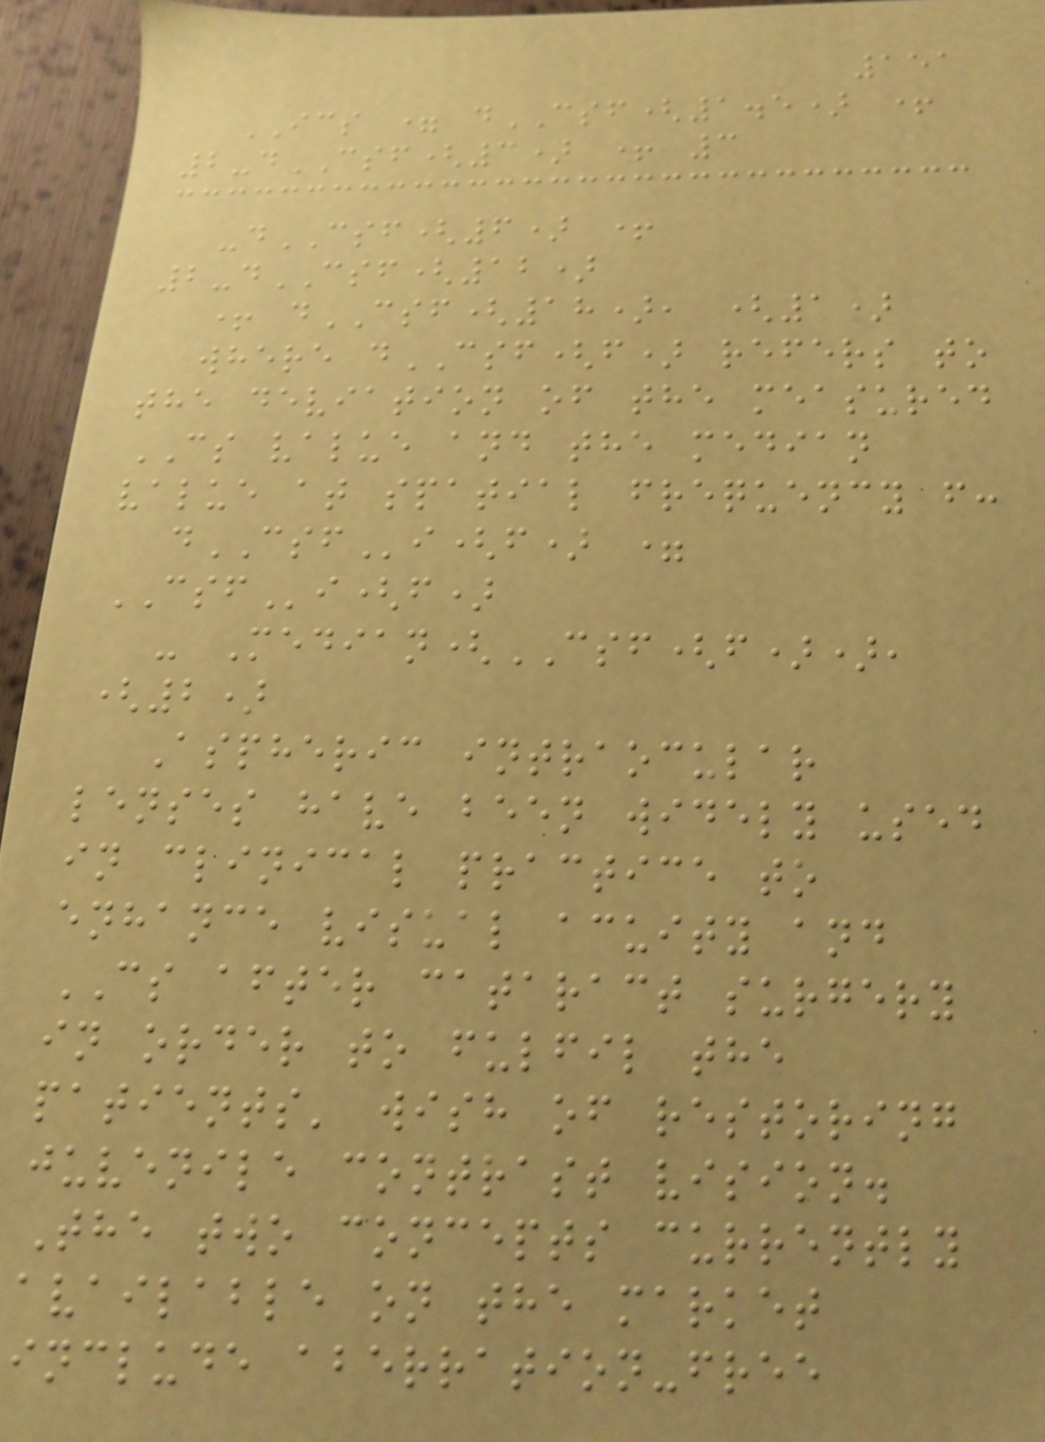151
ICS = dCSF(1.5) +
2-dCSF(3) + 3
-dCSF(6) +
2-dCSF(12)
+ dCSF(18), (1)
where dCSF(f) refers to
the deviation of the measured
CS value and the median
value at spatial frequency f:
dCSFi(f) =
CSFi(f)
- Median(CSF(f)),
(2)
Aspheric intraocular
lenses have been widely used
in clinical practice to
enhance visual acuity and
CS after cataract surgery
in order to fulfil the
patients' wish of restoring
juvenile contrast vision.
The two concepts currently
available on the market
include aberration-free
